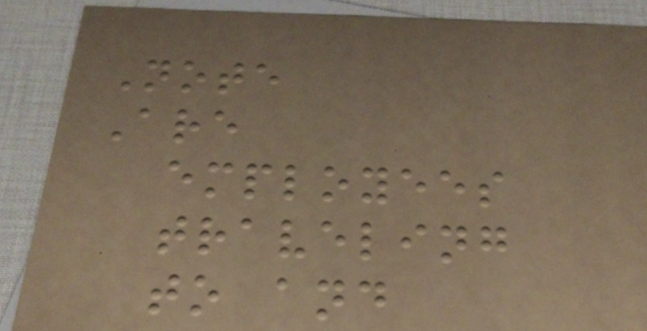Note
Are
employees
traveling
to and
